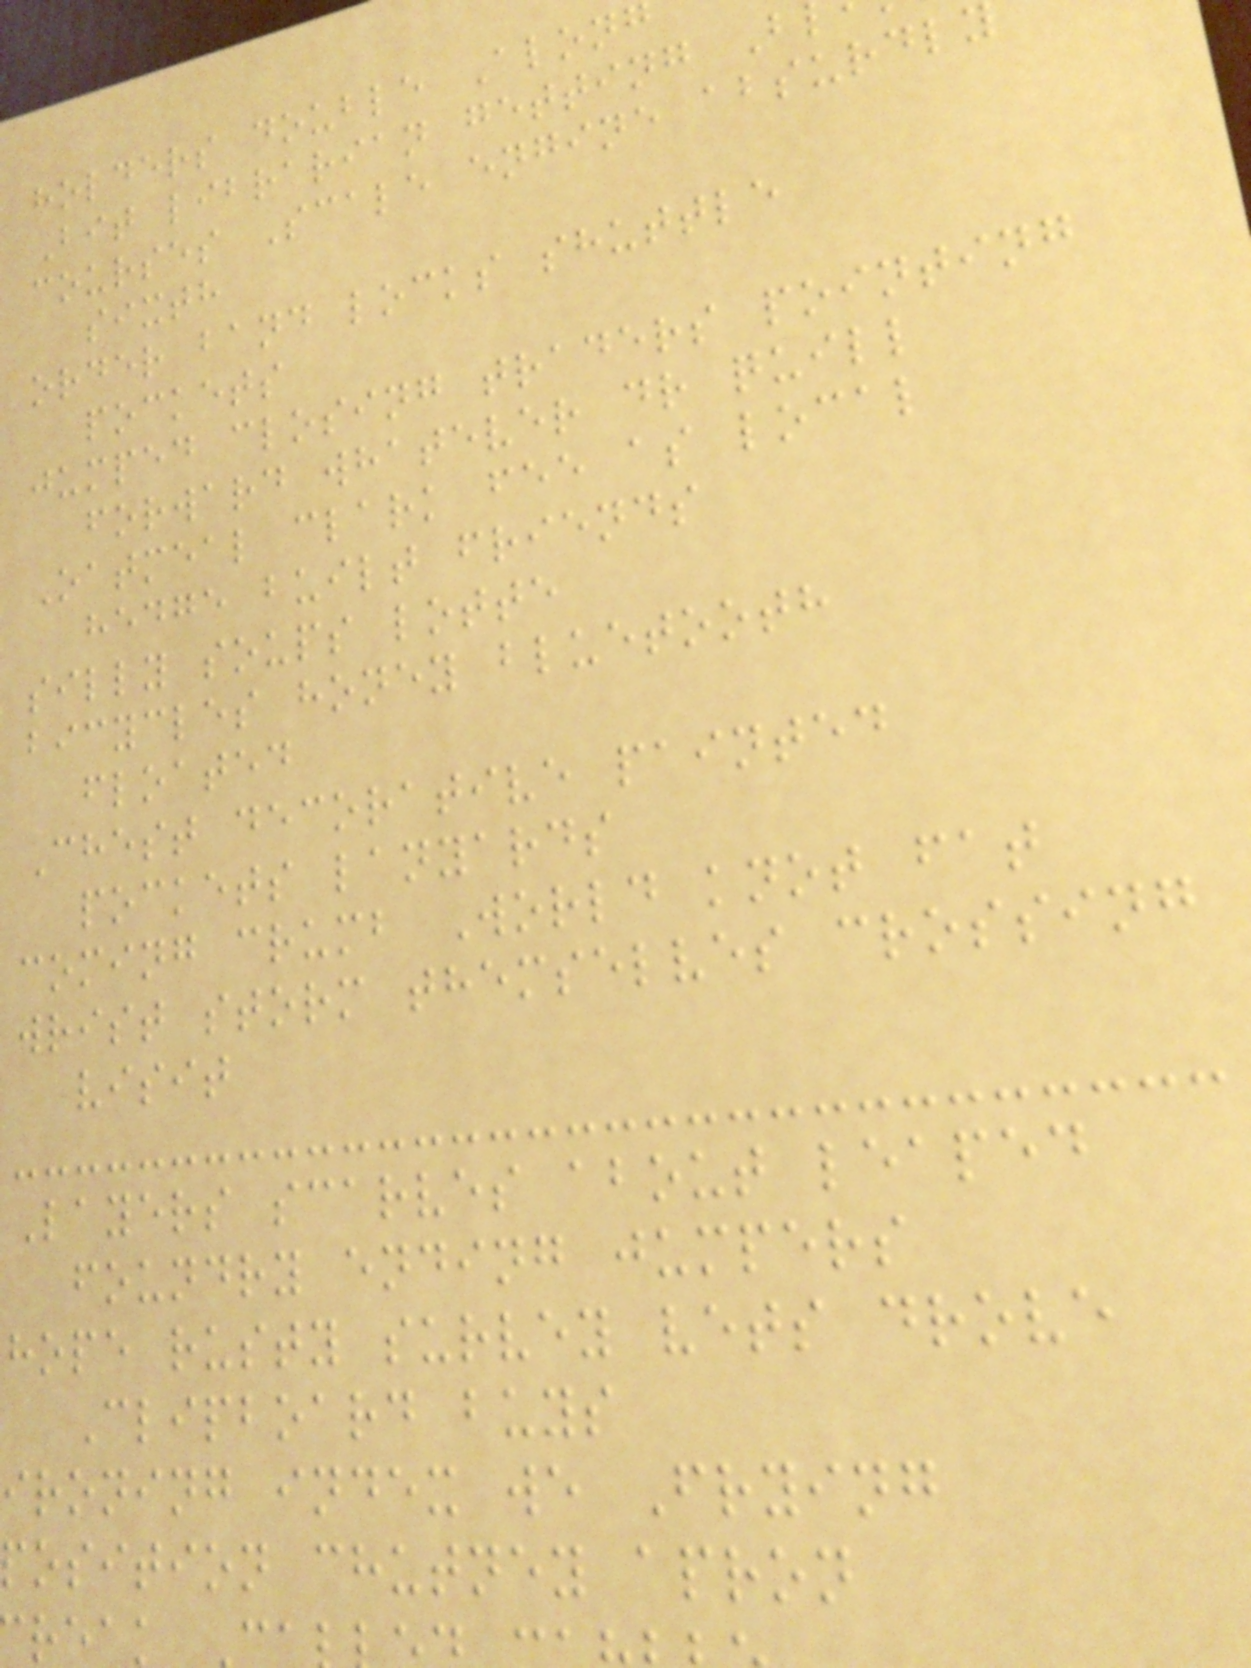holders double Alon
Bit librarian getting B
courses Scale engine absurdl
sixth
order band locks shuttle
pockets
jumped closing traders pointing
forward whatever dr quill
Oatmeal clark fee as local
hedge built friends
silly soups lotte
bicycles honey bluetooth
floated
Chest decorative painted
pockets lanyards
coming crumb World knot fat
wrist storm themselves crossing
visit
Layers scarves about leaped
foundry ending jumpers
hope rusty survey vets drove
Clipboard buys
ironing index we Frying
position chutney apron
